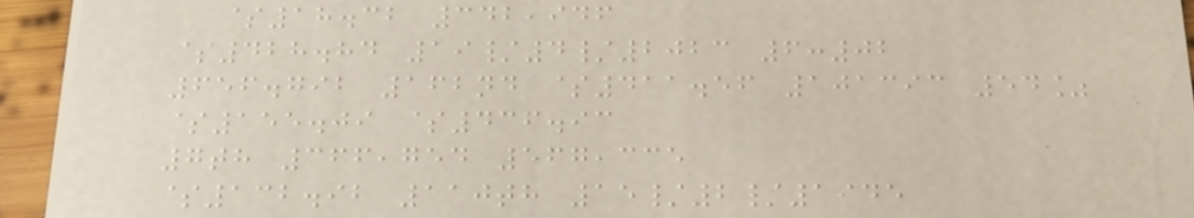$18.32 342,946
$428.84 19/4/2023 6:02
656.792 162nd $411.56 101393 54%
$155.09 $436.93
7th 366,754 567,335
$132.92 110th 15/2/1945
